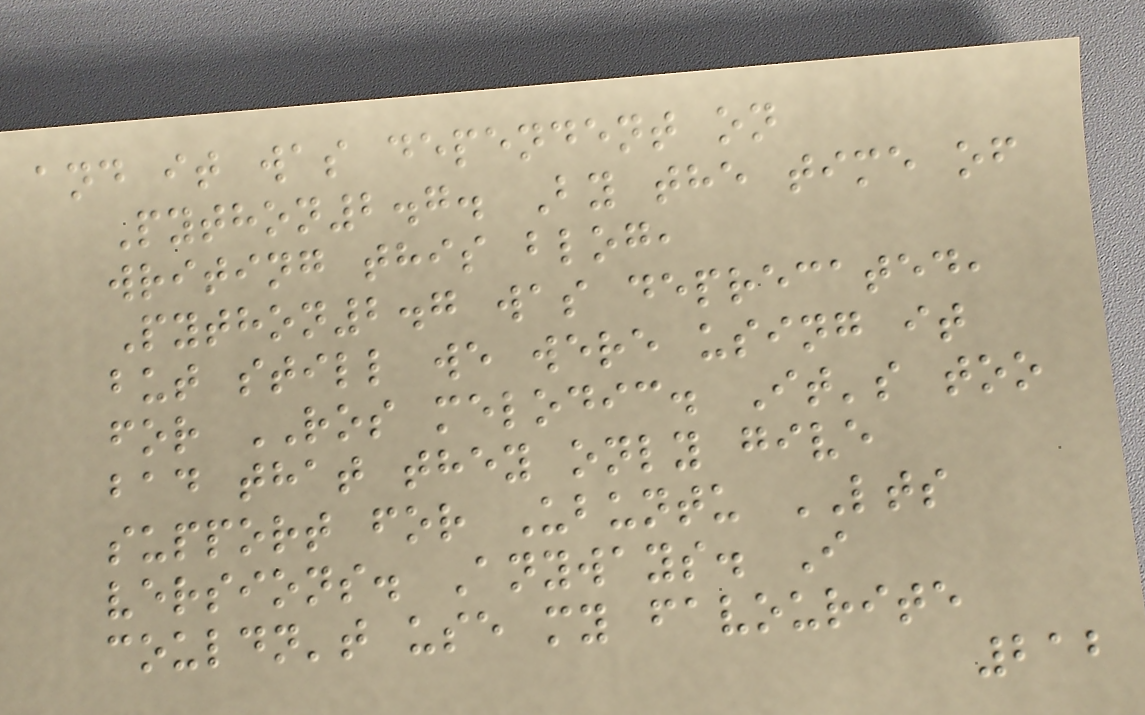and it was dependent on
Python2.7. By the time of
writing this blog,
Python2.7 was deprecated,
but still we were using it
for ROS melodic. It's too
bad that they only give
support for Ubuntu LTS
versions. Anyways. I
couldn't use my favourite
212
